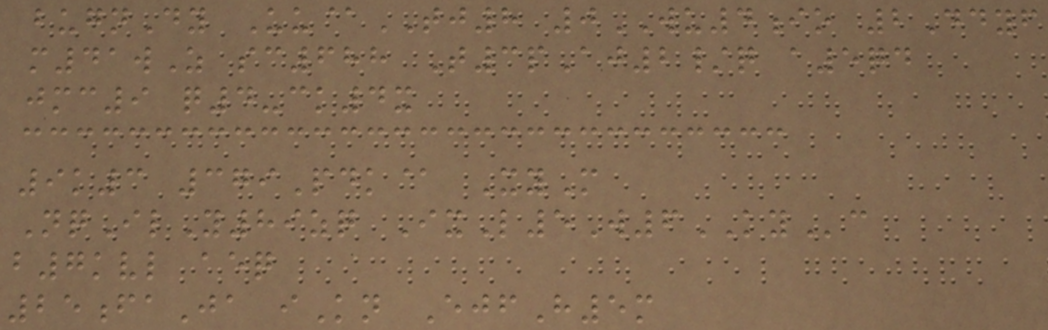bugnDy Uu@TJ8 0WU4io 2Ddyf
m41wZ sc688 T3pAj2/q a5qd
jmc9 q4-ck4x
9k3 379Pdk@ XyM
NqIlY89zq IxL5W6KYc
b7kvl aeq
25faJa iKn EjfH5m
